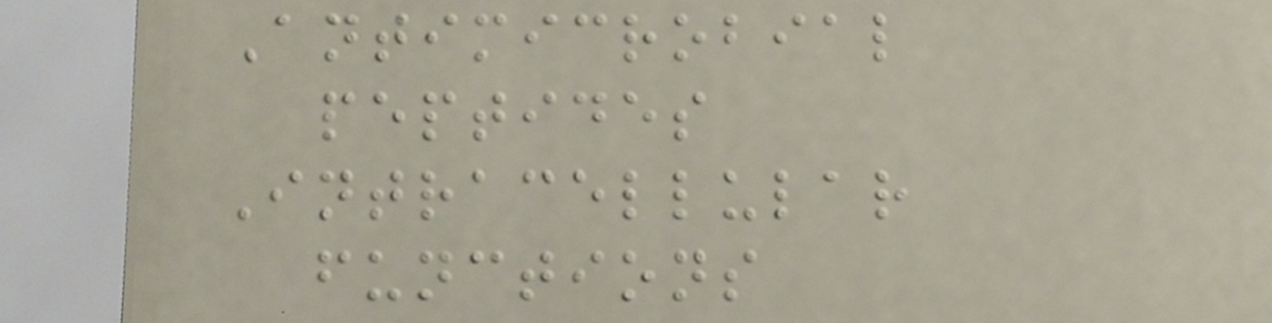Antimicrobial
peptides
Intracellular
functions
